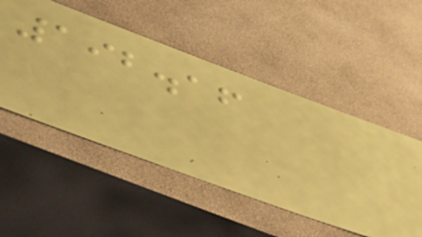192.16
